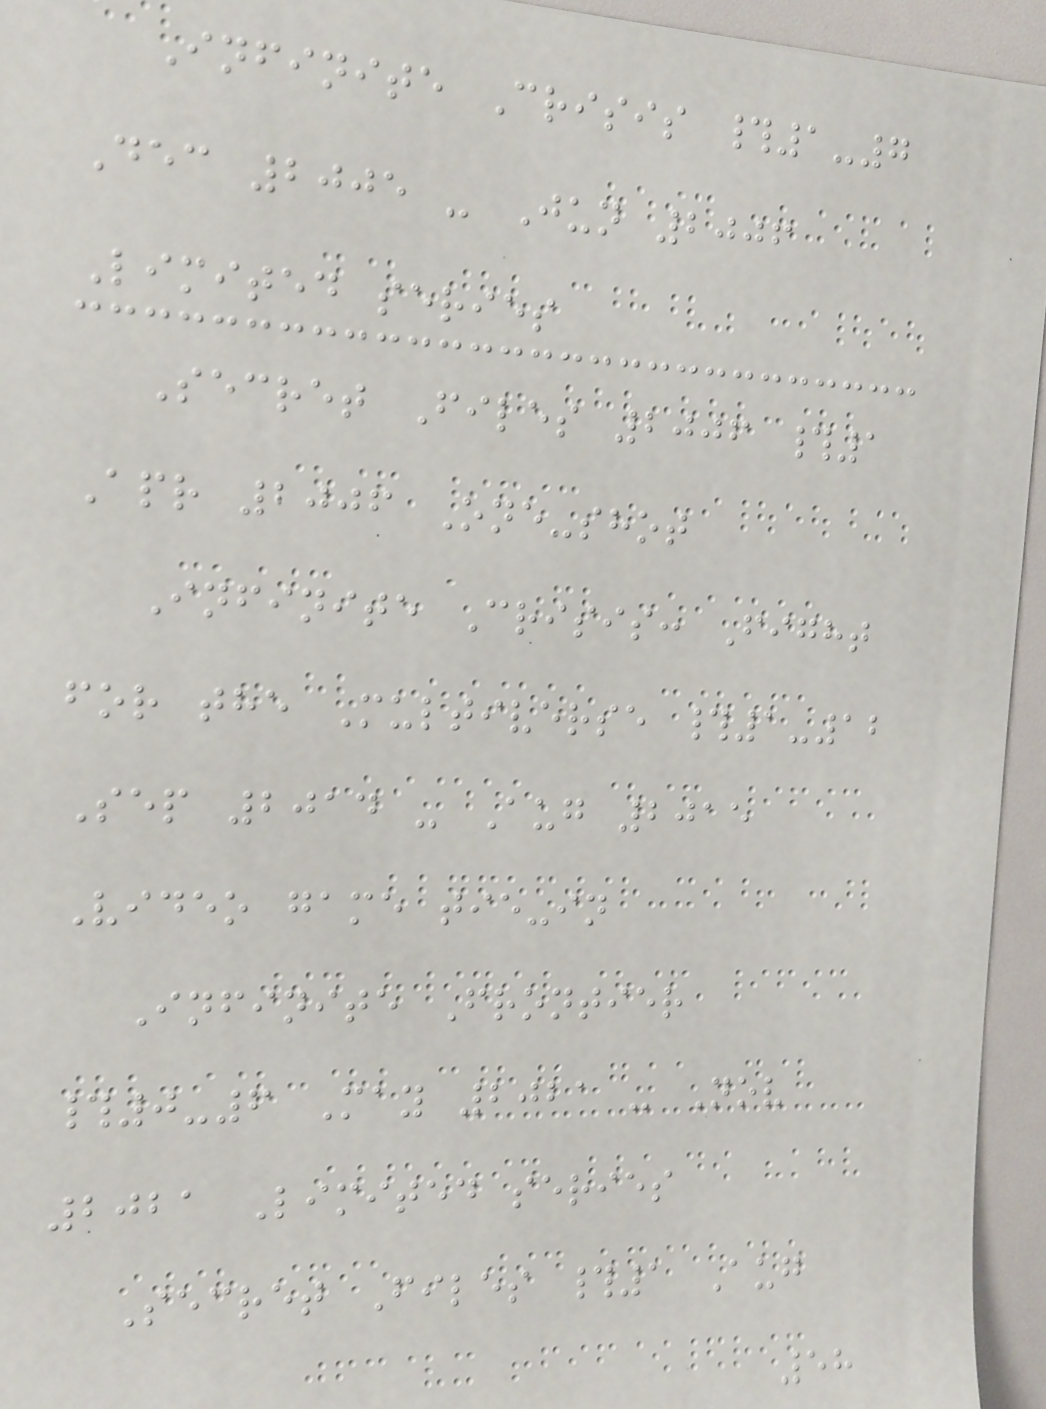Infinite Crisis #1-7
Dec 2005 - Jun 2006
Limited series
Secret Files 2006 #1
Apr 2006 One-shot
Infinite Crisis: Fight
for the Multiverse #1-12
Sep 2014 - Aug 2015
Video game tie-in
Infinite Frontier
#0-6 May 2021 - Nov
2021 Limited series
Secret Files #1 Aug
58
